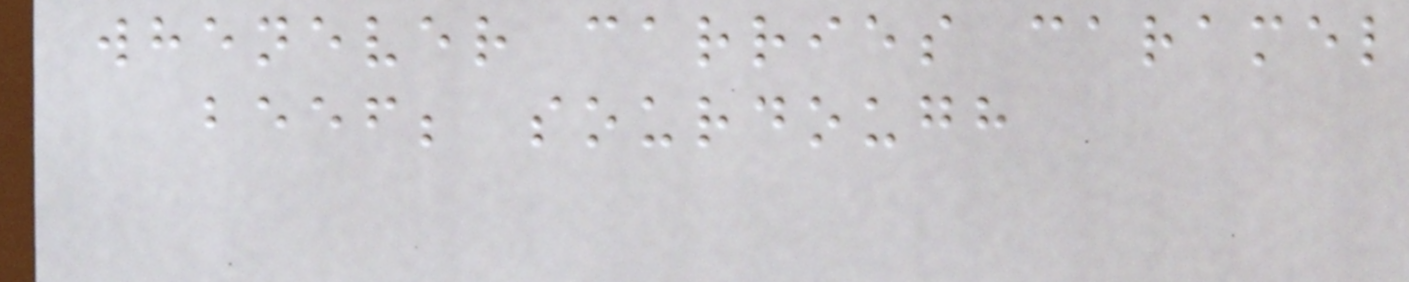whenever carries caramel
beef; sourdough
